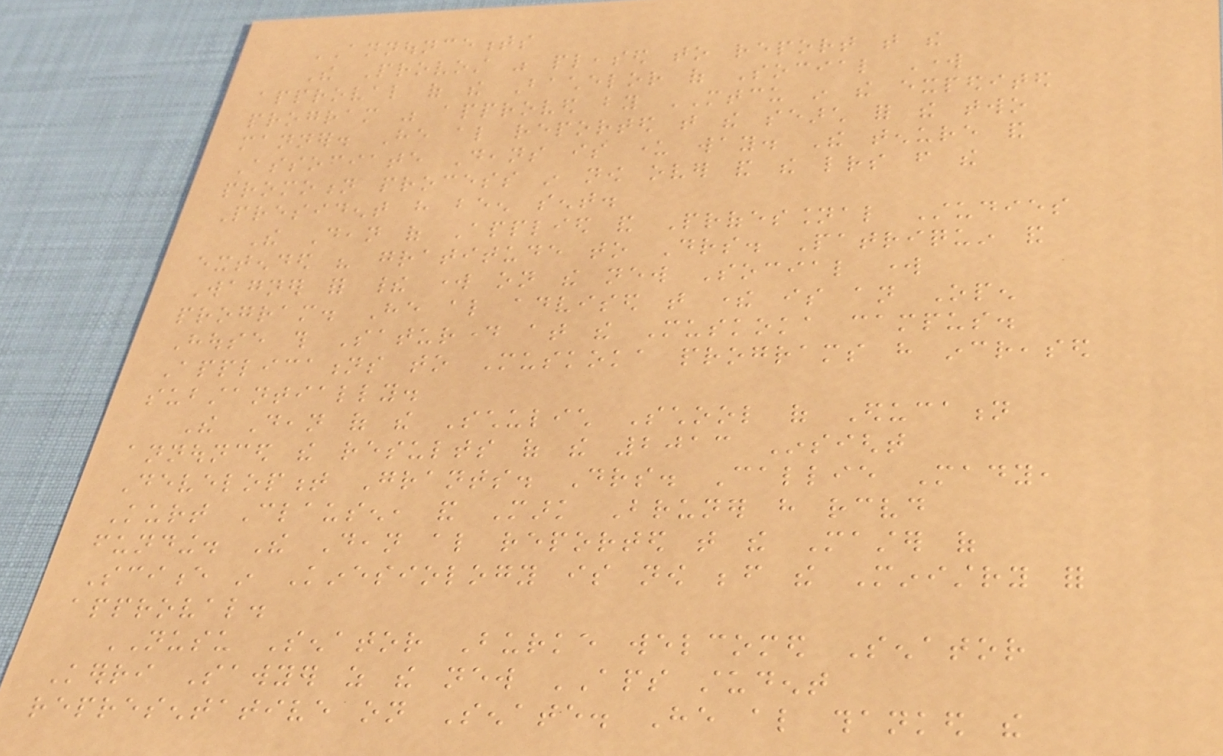ANNOUNCEMENTS
The Provost was pleased to report that the
approval of the Bachelor of Social Work
program was approved by MTCU in the expedited
manner. He also reported that the search for the two
Associate Deans is under way. The tenure and
promotion process in now over and the letters from the
President have been sent.
The Dean of Applied and Professional Studies
extended his gratitude to Drs. Patriquin and
Wagner for their work on the new Social work
program. He also advised that there is an Open
House this Saturday at the Muskoka campus.
Applications to Muskoka programs have increased
substantially.
The Dean of the Schulich School of Education
announced the results of the 2013 Insight
Development Grants. Drs. Callie Mady,
Kurt Clausen, and Mark Bruner have received
funding. The Dean also reported that the Master of
Science in Kinesiology is now before the Ministry for
approval.
NUSU Senator Burke welcomed Senator
Kerri Sawyer as the new APS student
representative on Senate. He also thanked the
